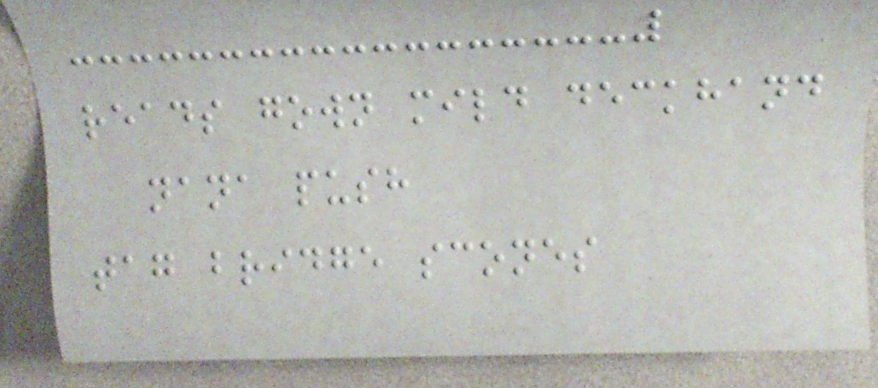reads gown mild deckhand
nana push
tag bridge scones
